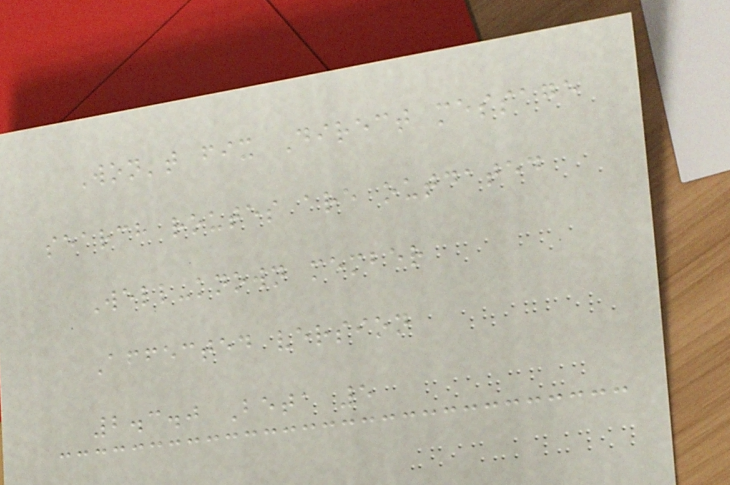Won't fix Direct message
search routes are outdated
Well-known member
Affected version
2.3.0 Beta 5
